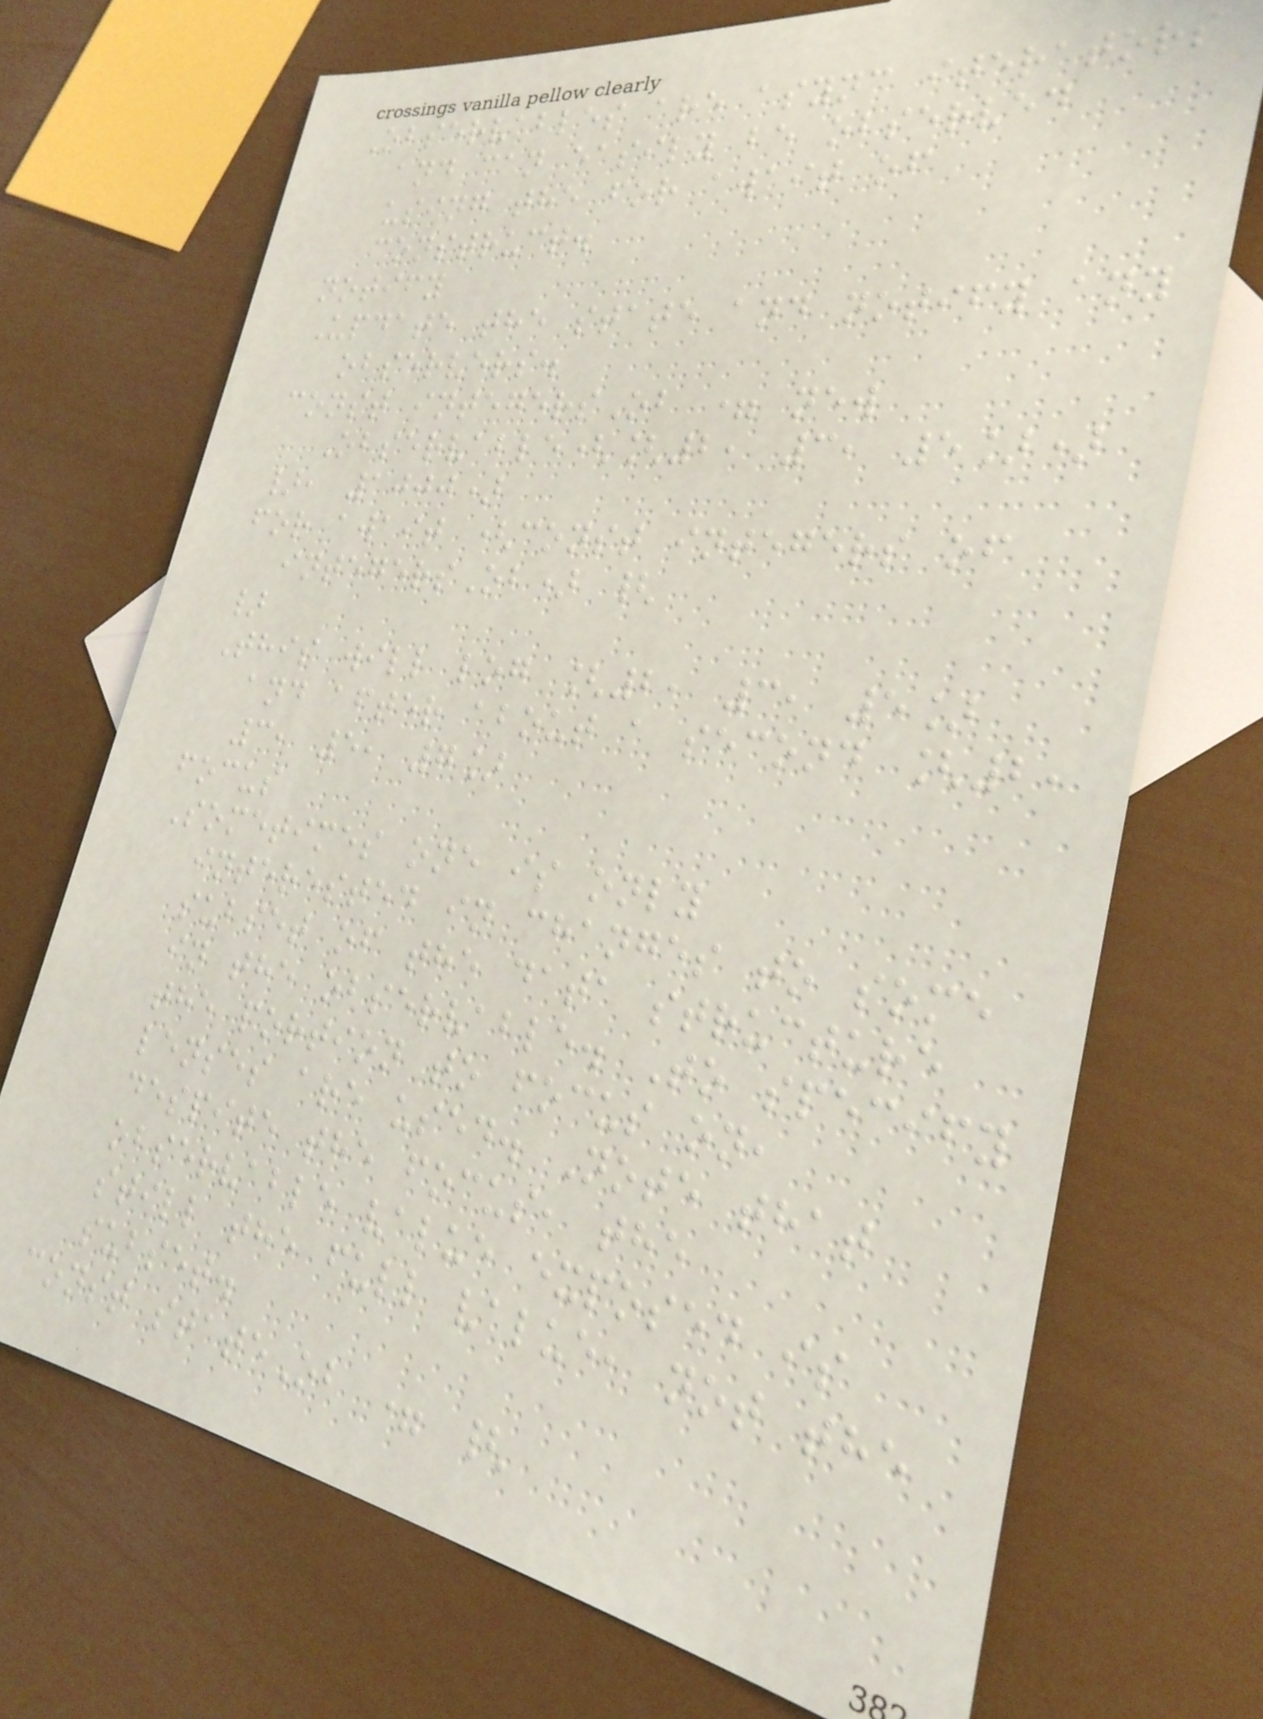Observables are async iterators
and can easily be observed
using the for await of
construct.
notify
Update the state and notify any
observers.
const integersOb = new
Observable([2, 3, 5])
}, 1000)
for await (const integers of
integersOb) {
}
This will log [2, 3, 5]
and after about a second [2,
3, 5, 7]
focus
Sometimes one is only
interested in changes to some
subset of the data structure
in the observable. To specify
the portion to focus on,
lenses are used. Note that
despite the focus, the
observable value exposed is
still the full value, not the
subset.
const stateOb = {
